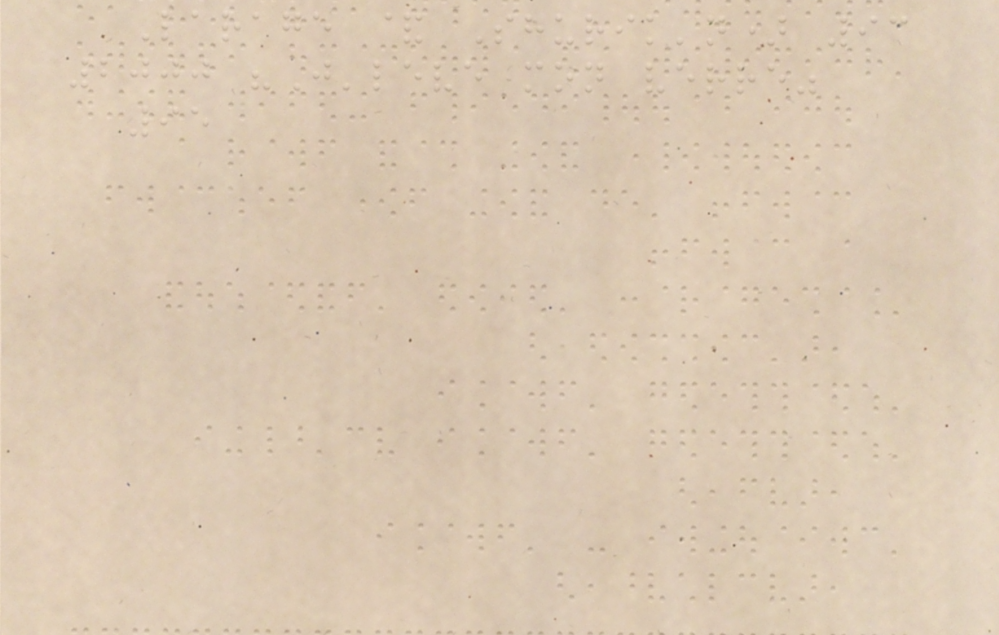Larage & Shurik'n) 93
2000 "J'leve mon verre"
95
